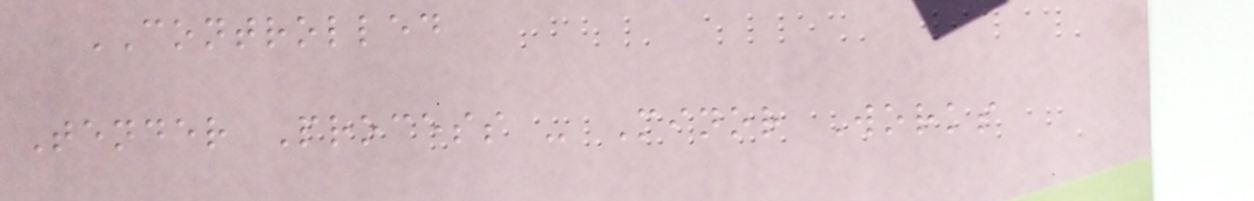CONTROLLED
Tender Process - Minor Works
